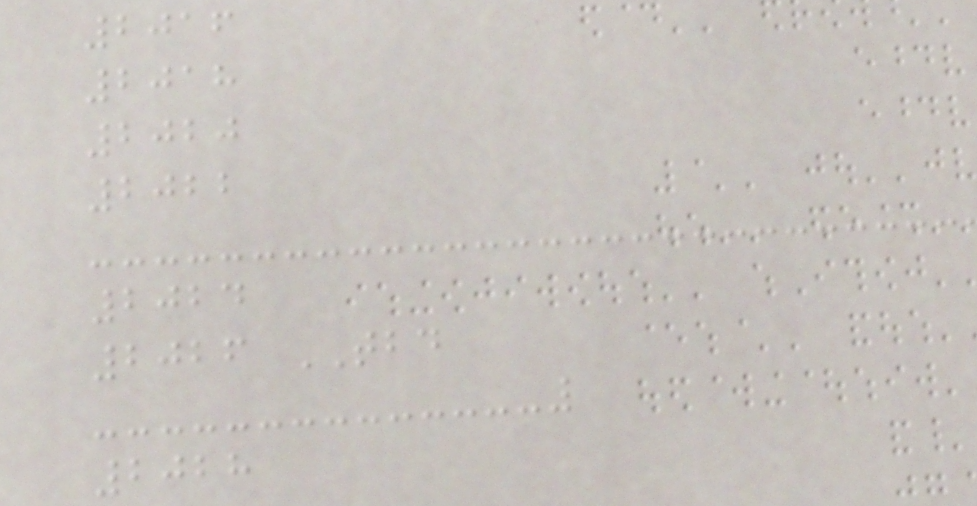2016
2018
2020
2022
2024
2026 TBD
2028
